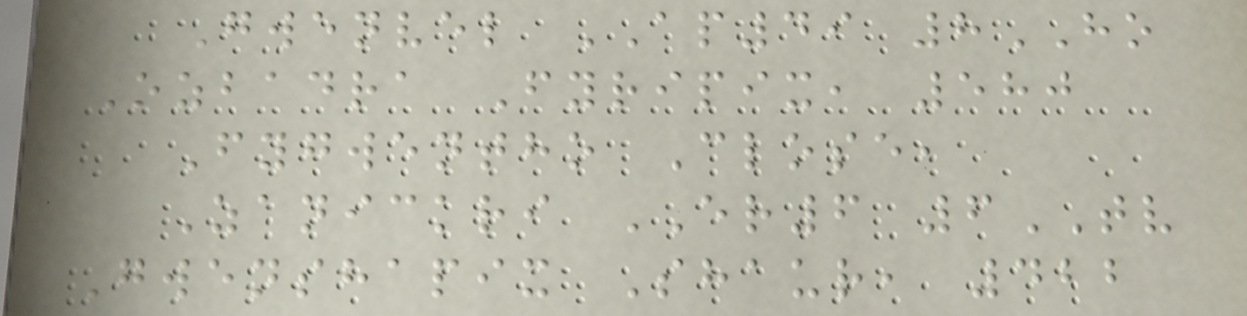Gwenvel AP49 8HO
Ozbadra Fyripix, 580
Fygwentho Close,
Zanickri ER6 6TV
Gwenshapix Shaur, 422
